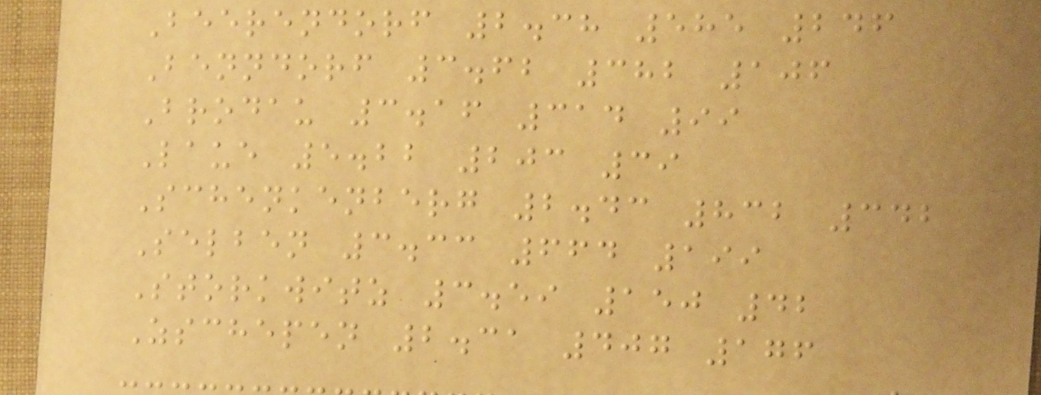Beerendorf 2.38 585 246
Benndorf 3.62 382 106
Brodau 3.16 314 99
Laue 5.22 203 39
Schenkenberg 2.43 832 342
Selben 3.33 664 199
Storkwitz 3.59 150 42
Zschepen 2.31 407 176
